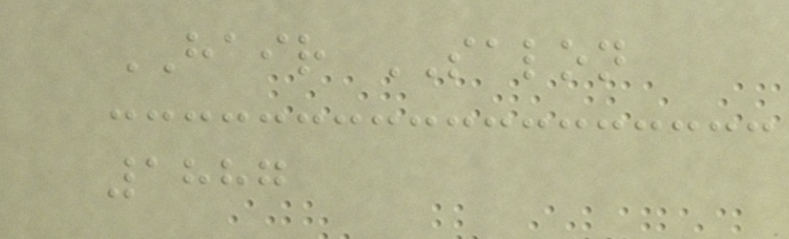HAIR SALON
1887
